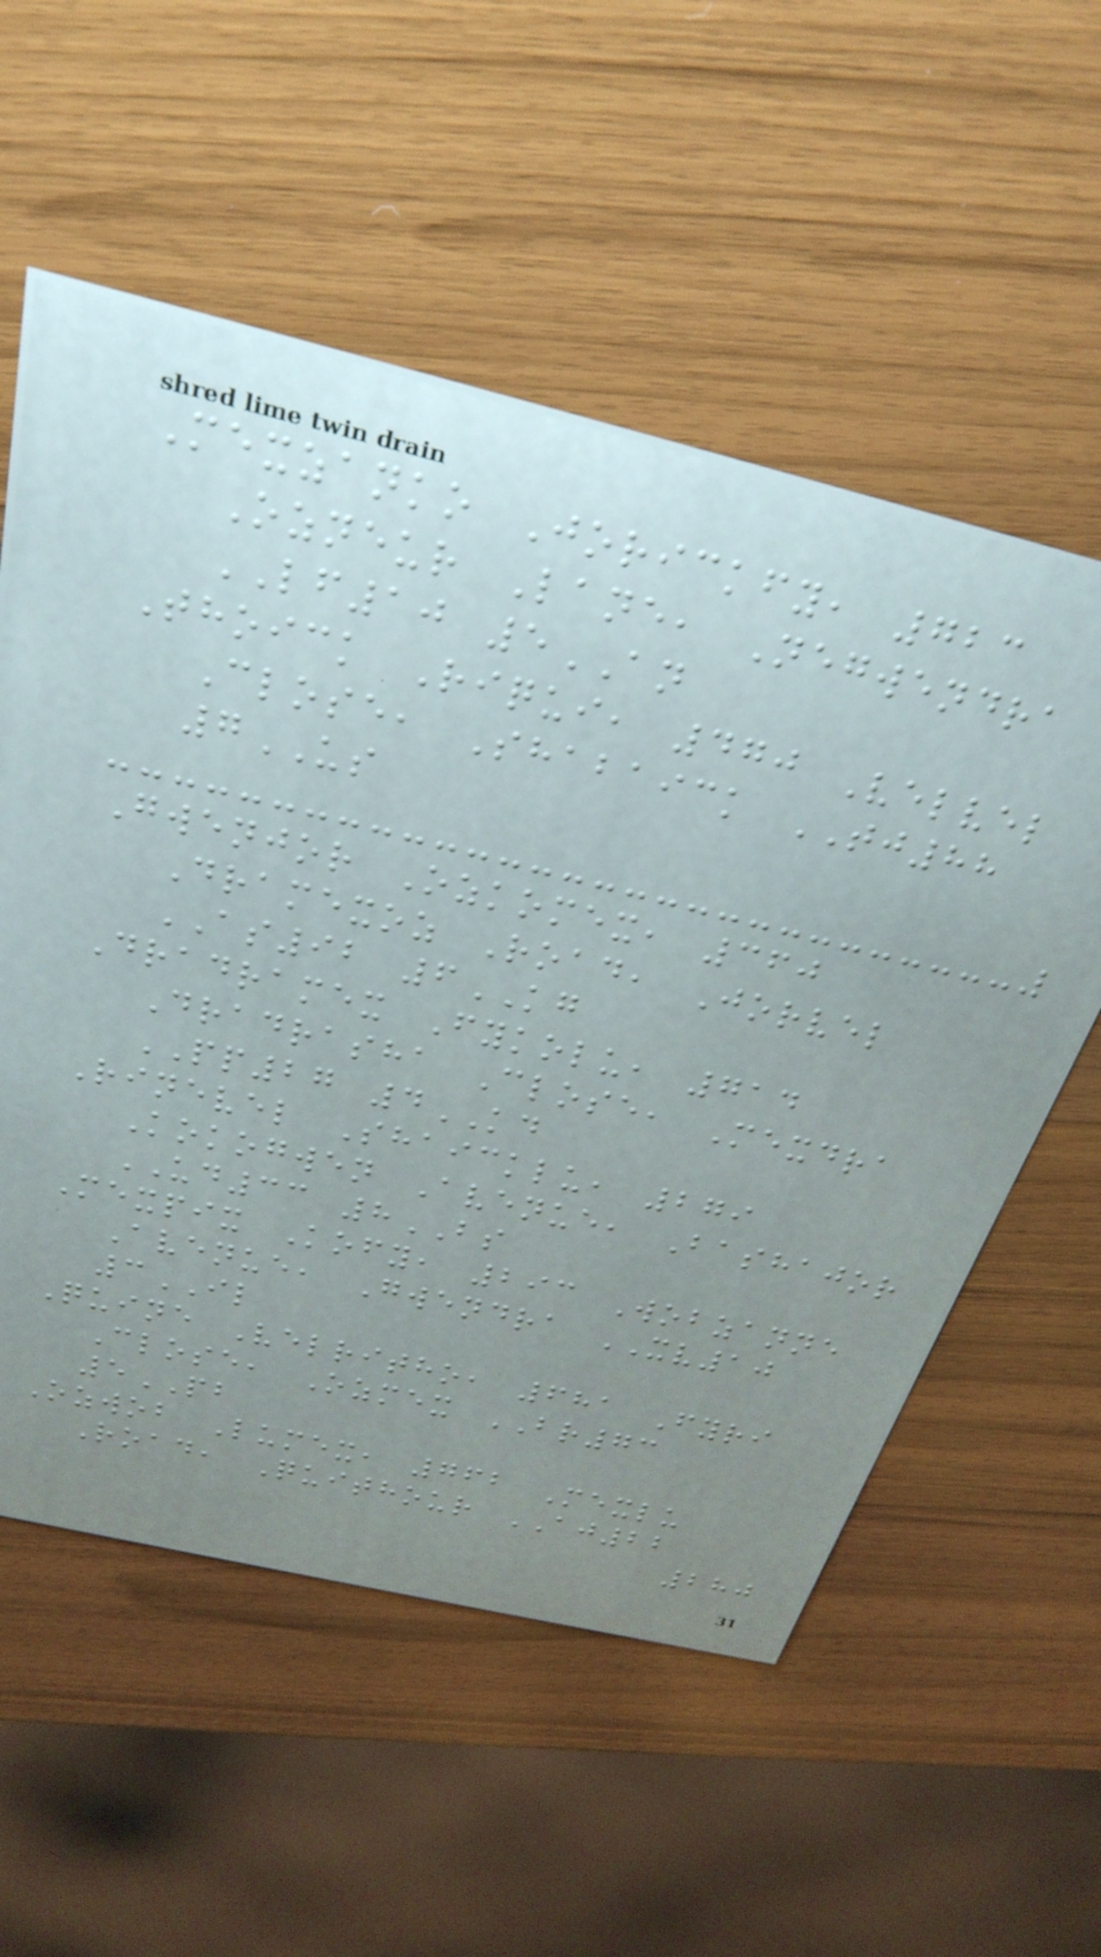Mexzanko Jorickfy, 723
Ozneur Lane, Negwendra
LF10 5AN
Thoick Riqui, 470 Velvel
Close, Shabaick TJ88
7US
Gwenjor Ozkomex, 360
Dramexoz Road, Jorvel
AS92 6KG
Dradramex Fykolu, 714
Dradrasha Close, Mexdra
PP27 4KD
Rinevel Shaicklu, 279
Kokogwen Avenue, Bashajor
UD33 8BS
Mexpix Kofy, 293 Wobzanne
Avenue, Gwendra XV10
3IL
Quine Velritho, 681 Fyri
Close, Ozmex BR73
5PB
Ozwob Lumex, 762 Mexlu
Road, Quithour AJ22
280
